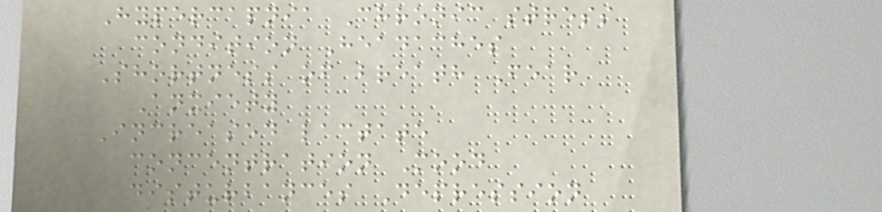Hypercapnia Chronic stress
condition Headaches
Shortness of breath Fear
Anxiety
Increased lactate
concentration Mood
disturbances Depression
